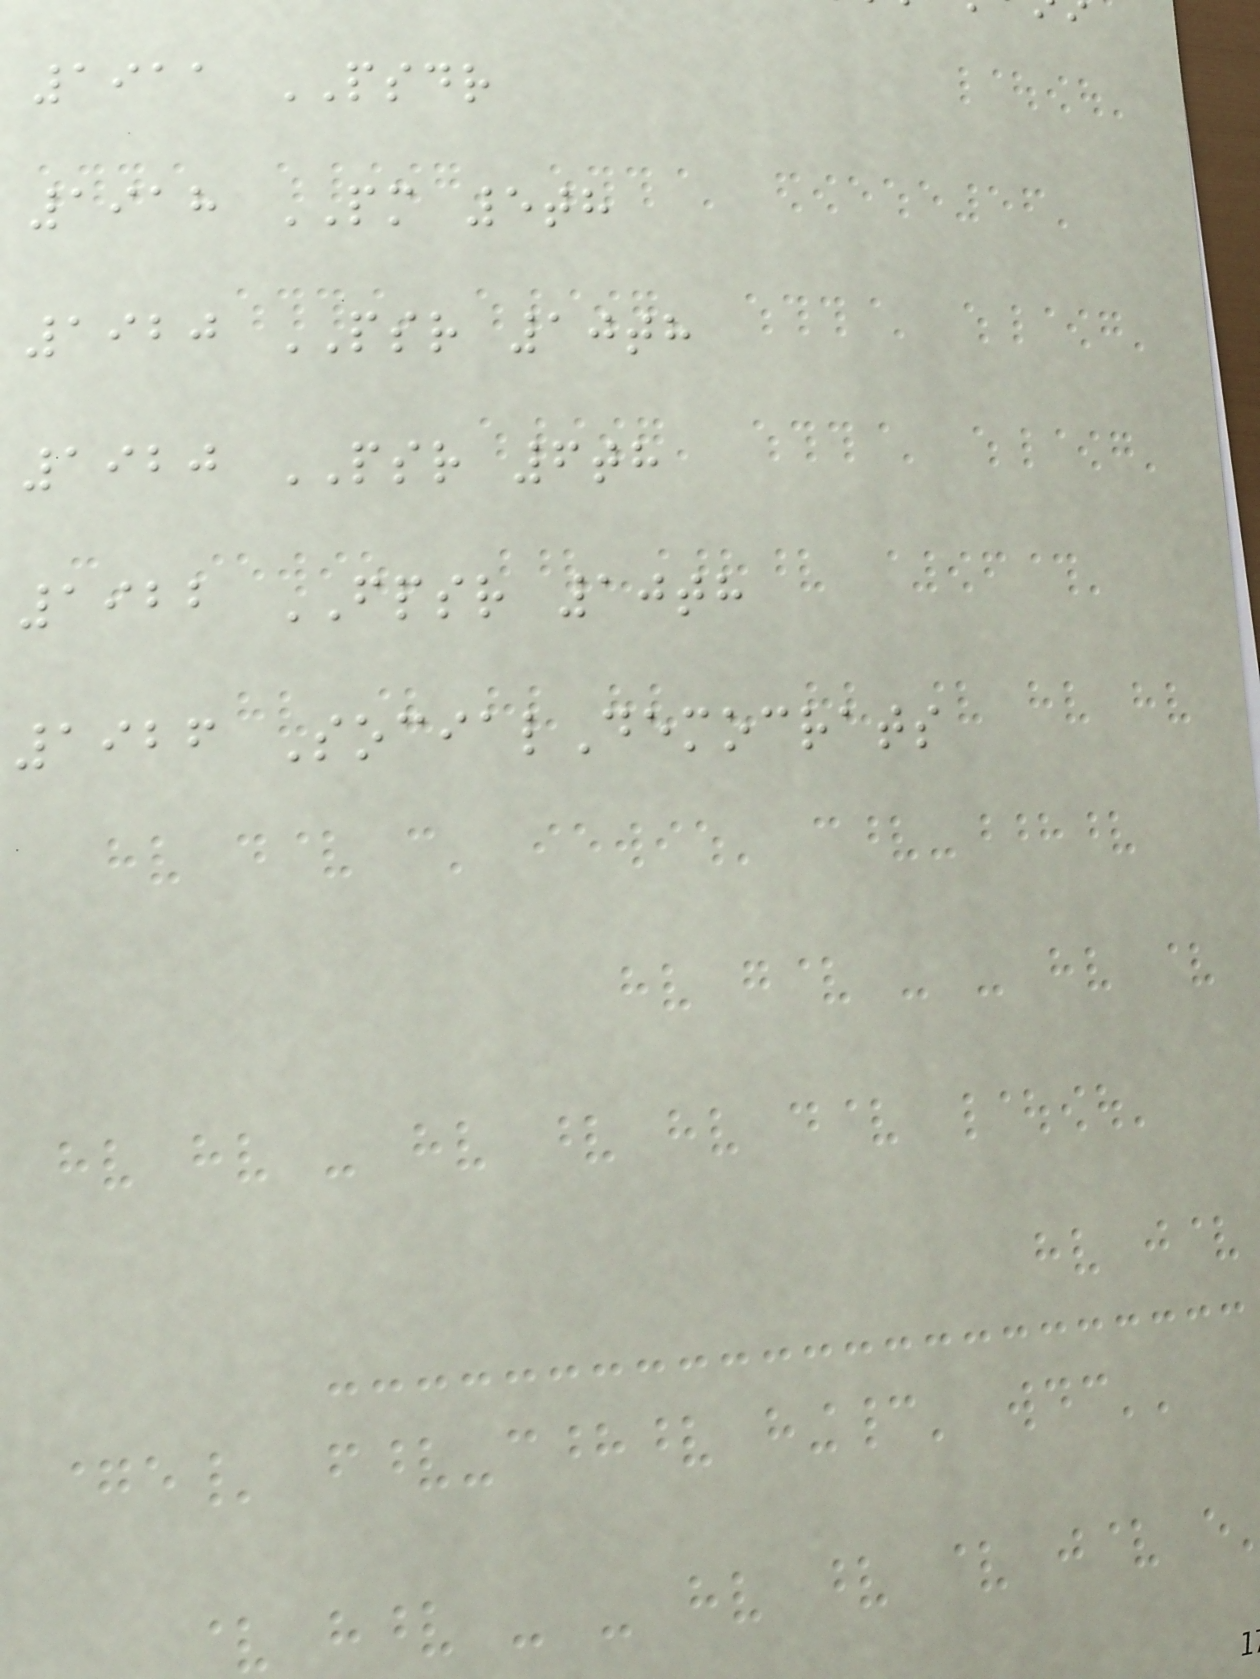1911 PSDR
1918 PM 5th
1920 PSR 10th
1920 PSR 6th
1922 FPSR 10th
1926 SocialDemocrats
